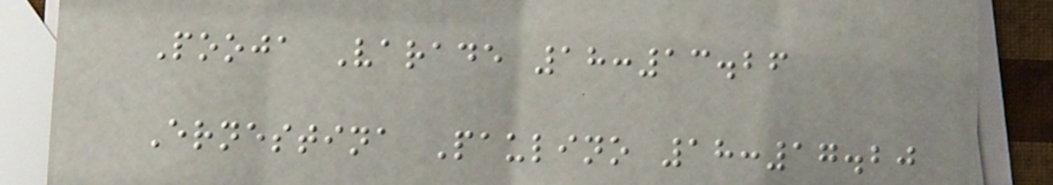Pooja Varade 18:13.26
Ernestina Paulino 18:17.20
